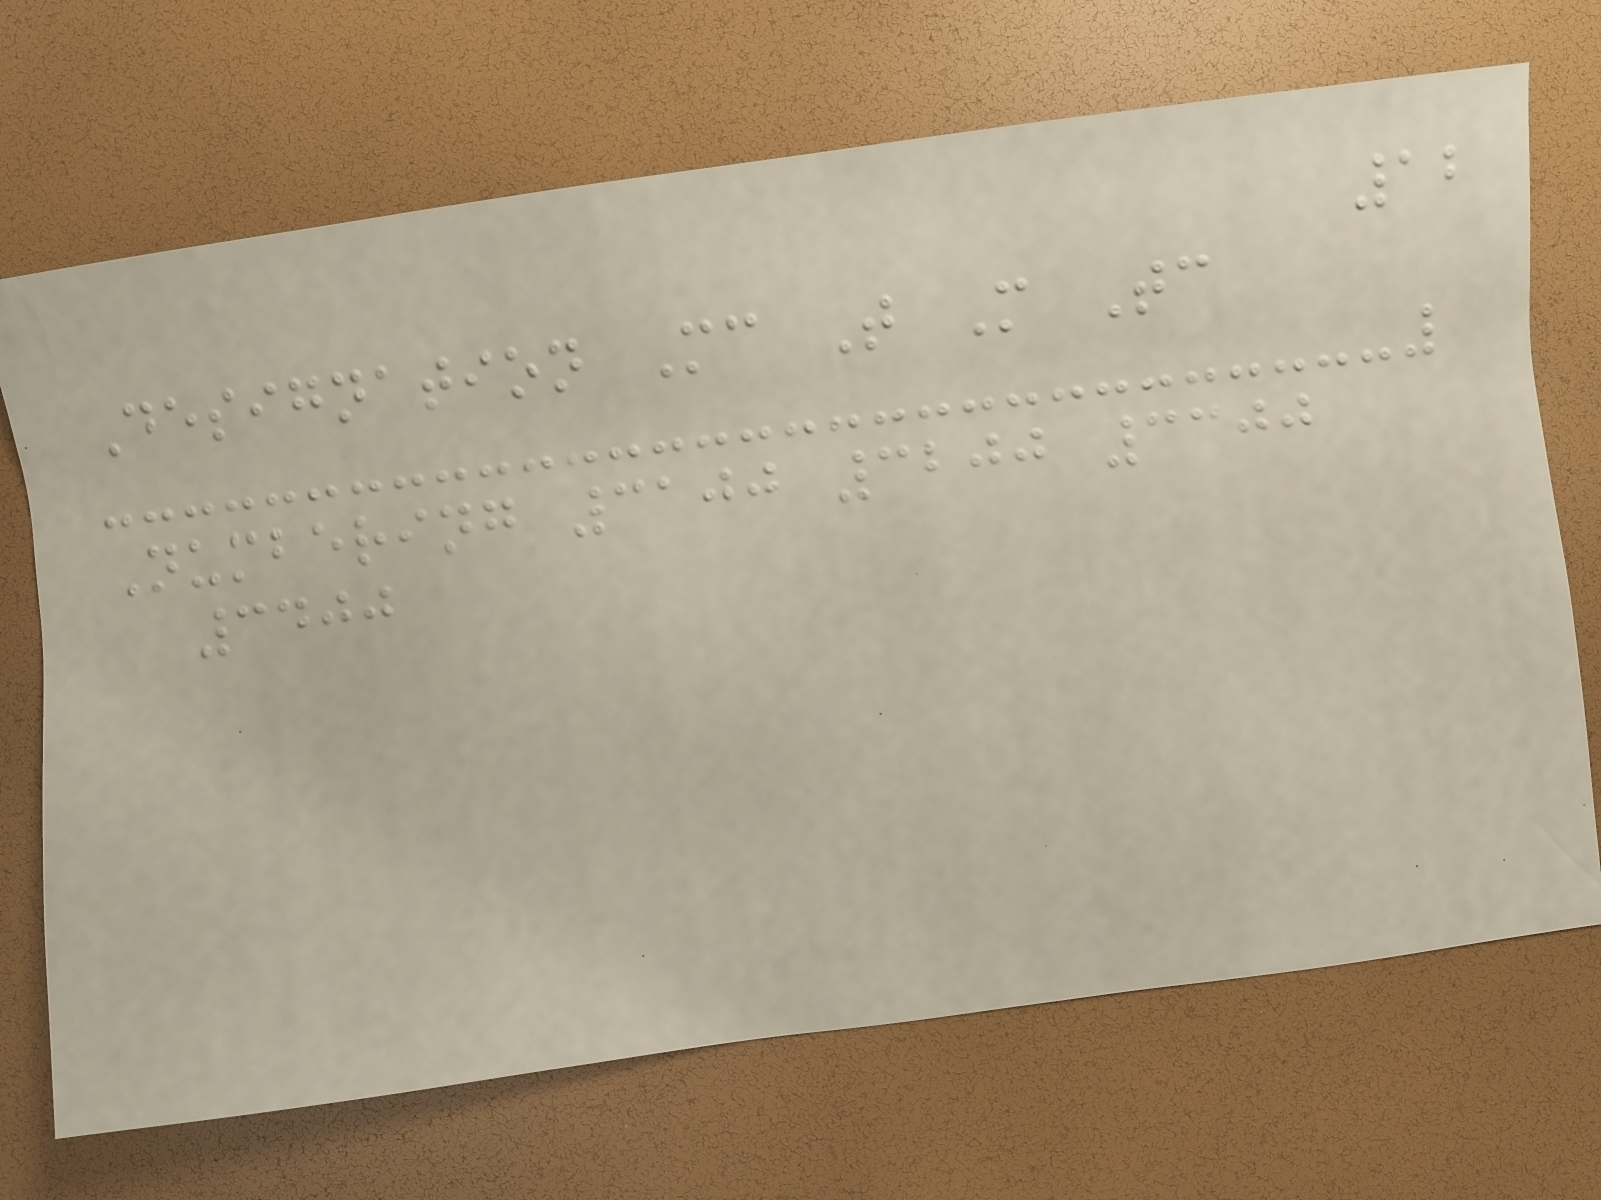12
Designation Mc T M Tc
Numbering 3100 3200 3300
3400
